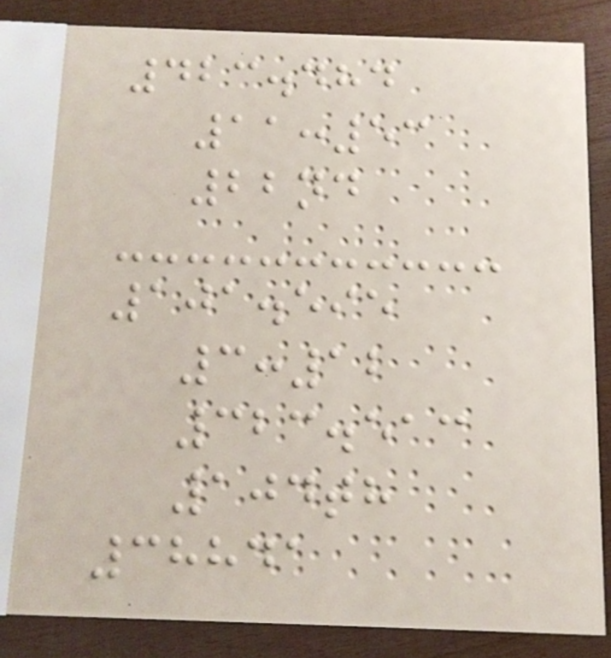423.484
11:53
22nd
101.595
3:12
323.513
104th
38841
